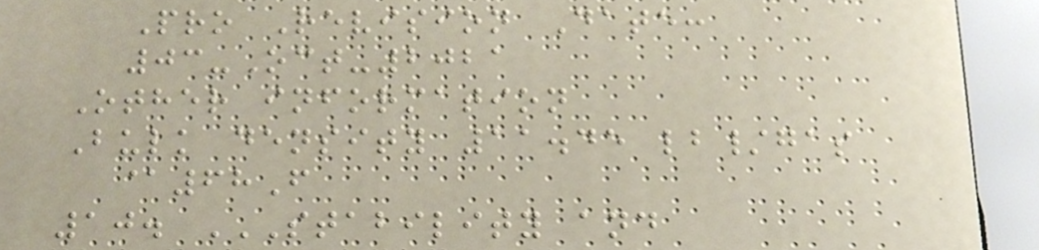Pro Revision Date:
03-Oct-2021
Other information
Bulk density 11.45 lb/gas
@68F
10. STABILITY AND
